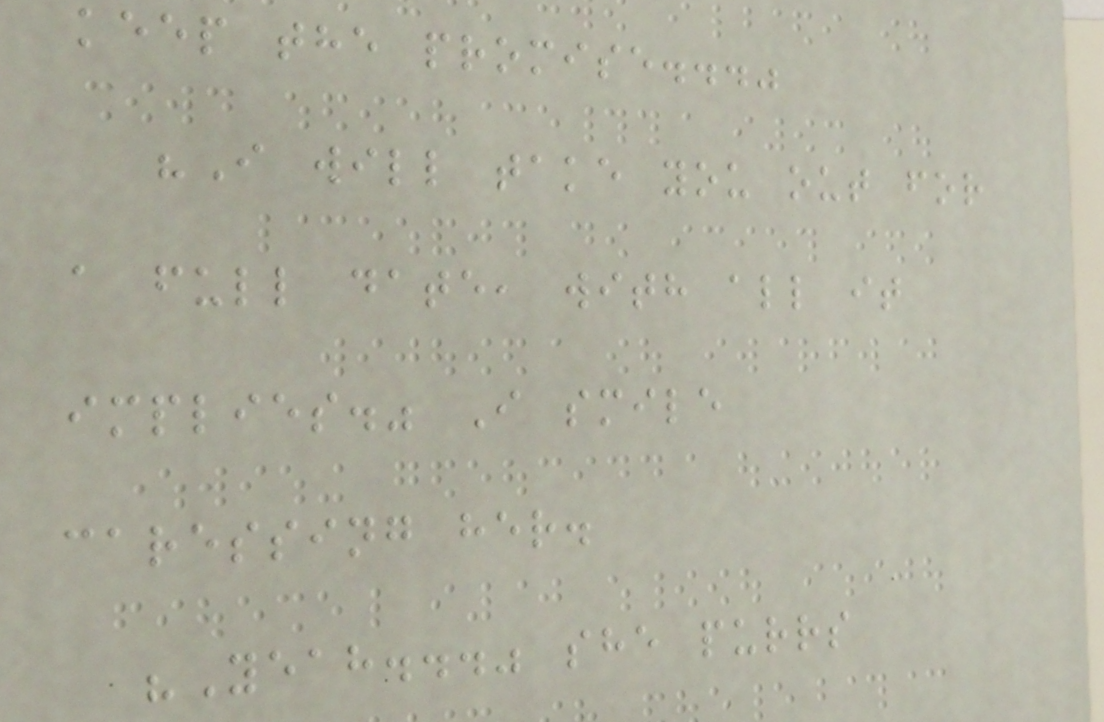keep the promise..."
"I will take you out for
a full date, with all it
implies." I smile
caressing her.
"Yeah..." she purrs
